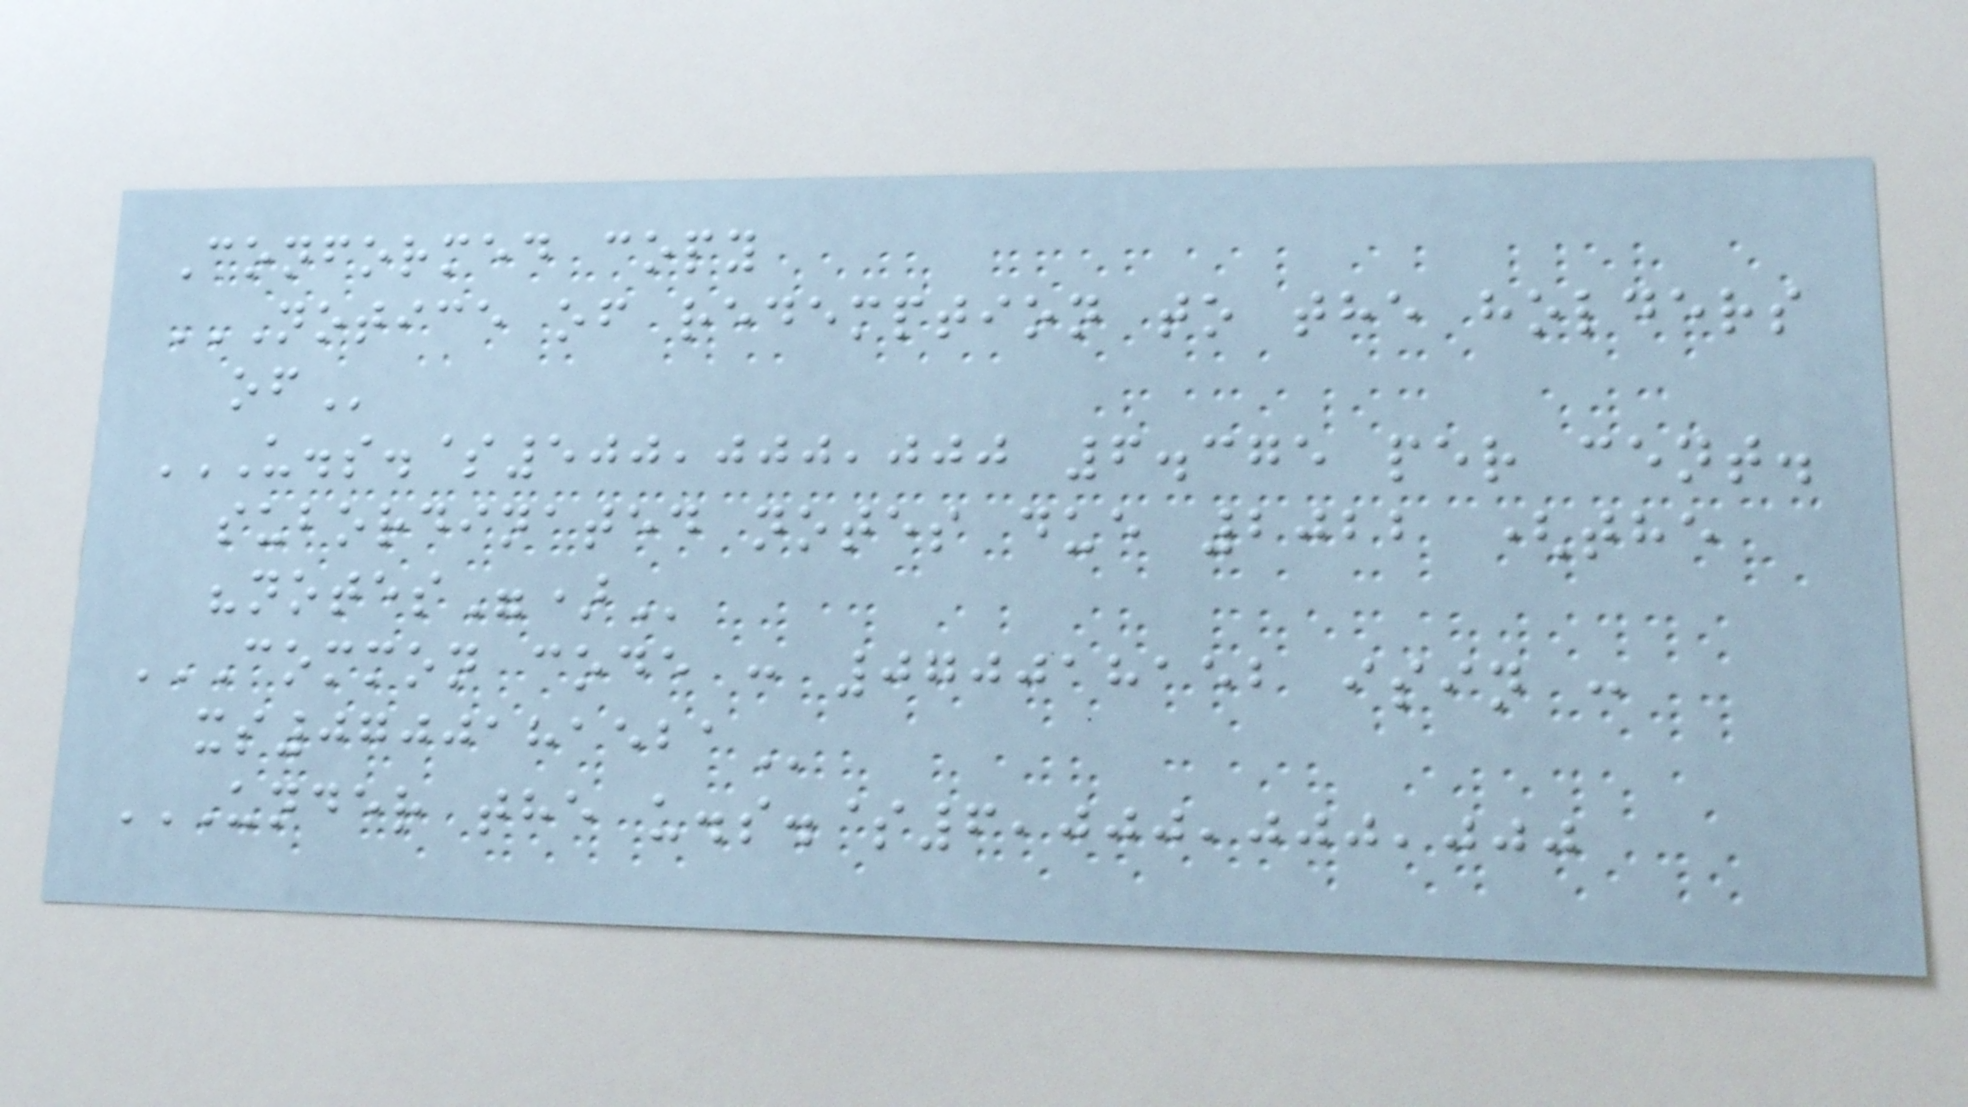Conformed copy
NOTICE OF REDEMPTION TO THE HOLDERS
OF
U.S.$500,000,000 6.375 PER CENT.
SUBORDINATED NOTES DUE 2022 (THE
"NOTES")
COMMON CODE : 070018152 ISIN :
XS0700181521
UNDER THE U.S.$6,000,000,000
